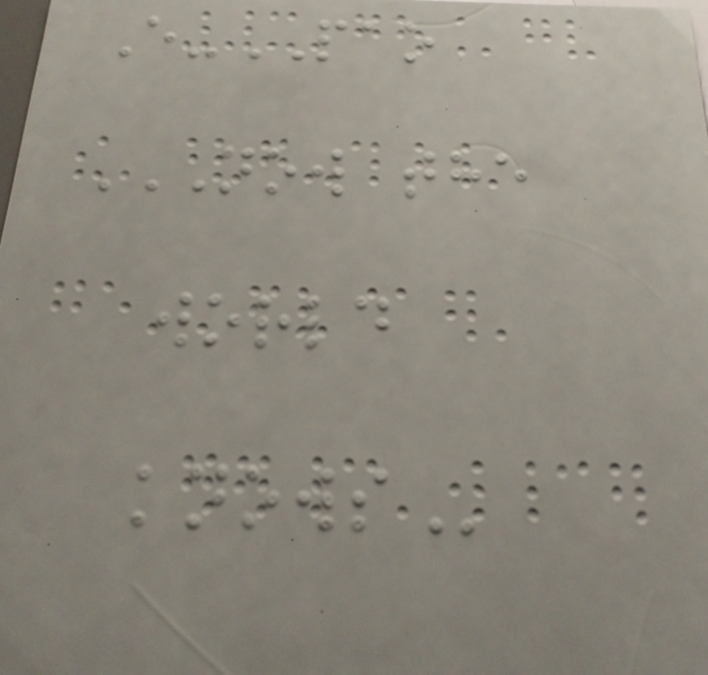E-PAO
NOW THE
WORLD
KNOWS
